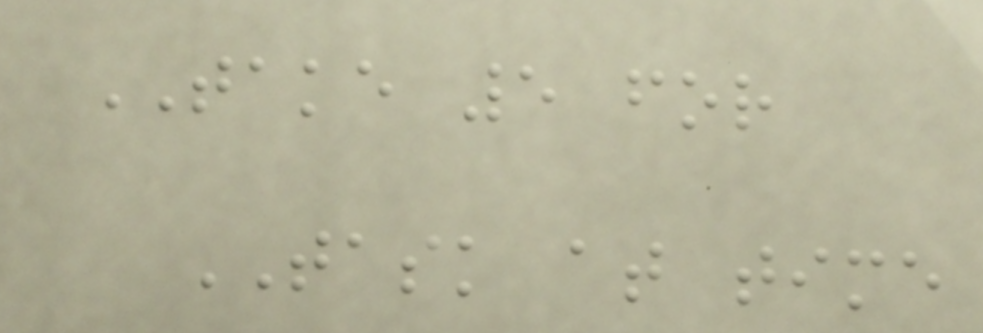TAKE 5 for
TASK at time
